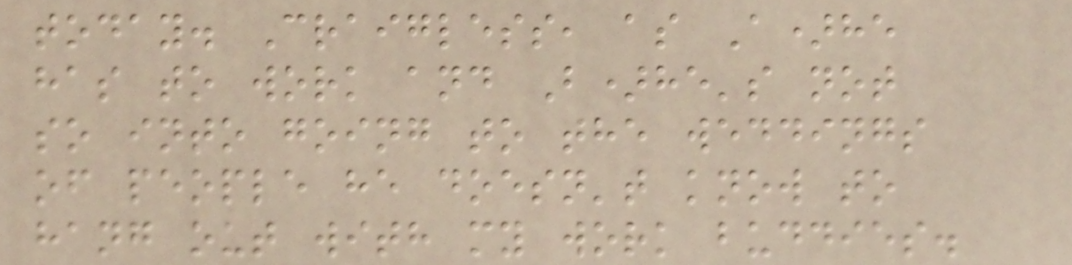today. Craigless, as A)he
has to work and B)he's not
so into going to the weddings
of people he doesn't know to
hang out with my work buddies.
